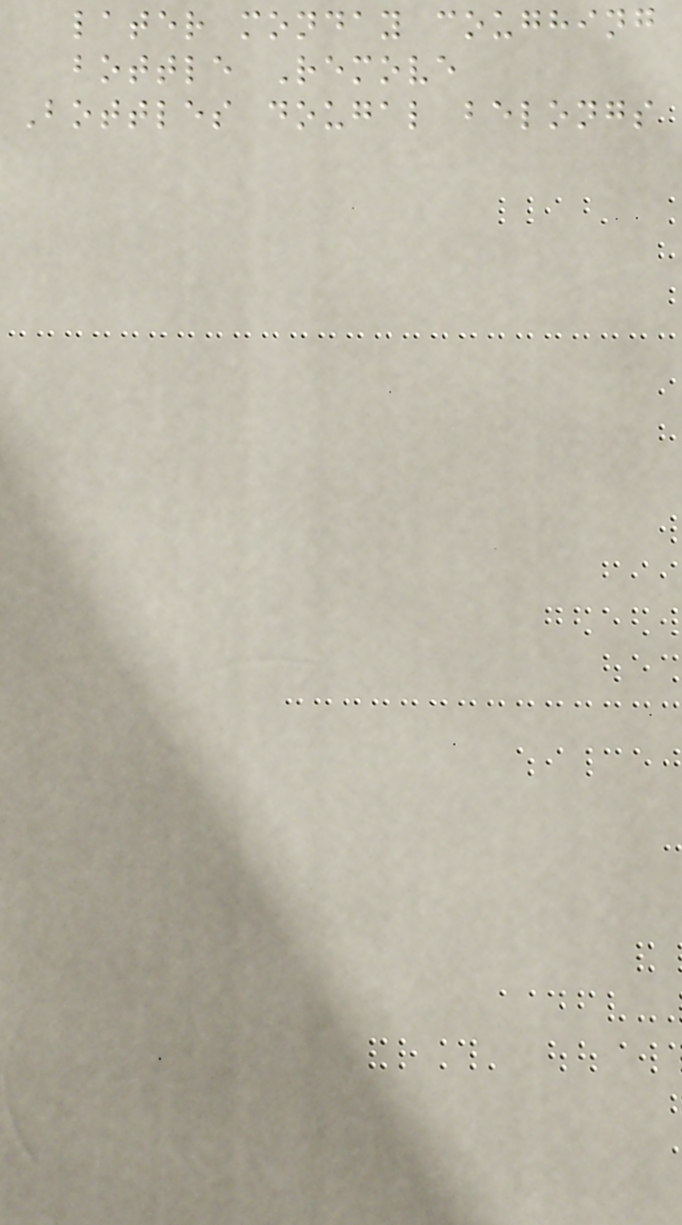later monday coughing
bottle Remove
Bottles dougal belongs
